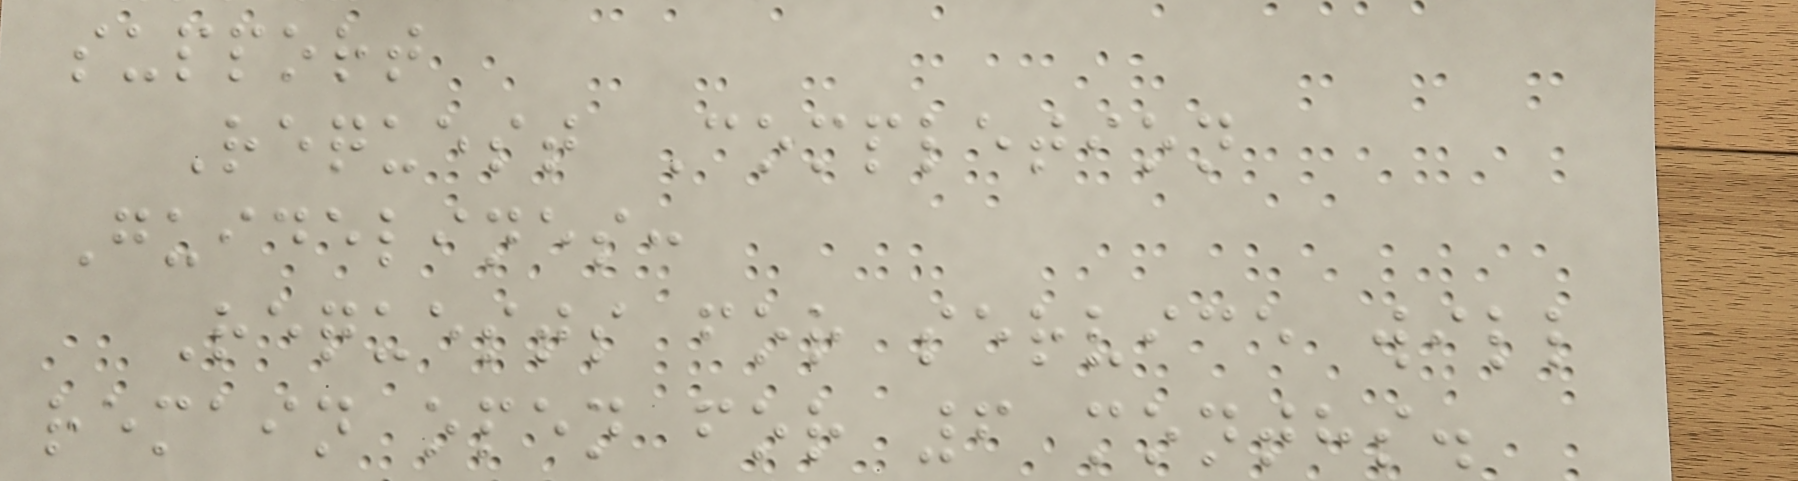support
Request Completion
Guidelines:
Requests for service will
remain open for 6 months.
